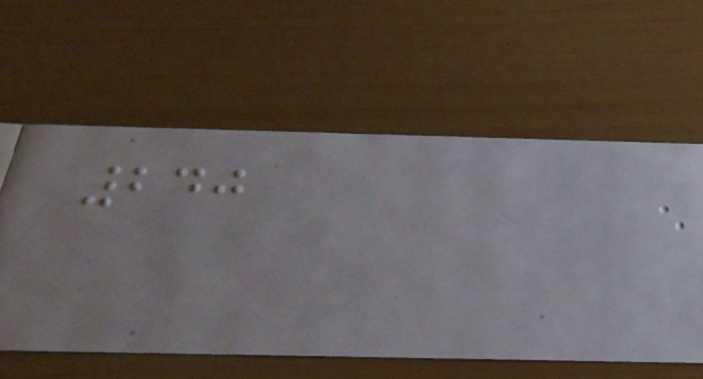240
